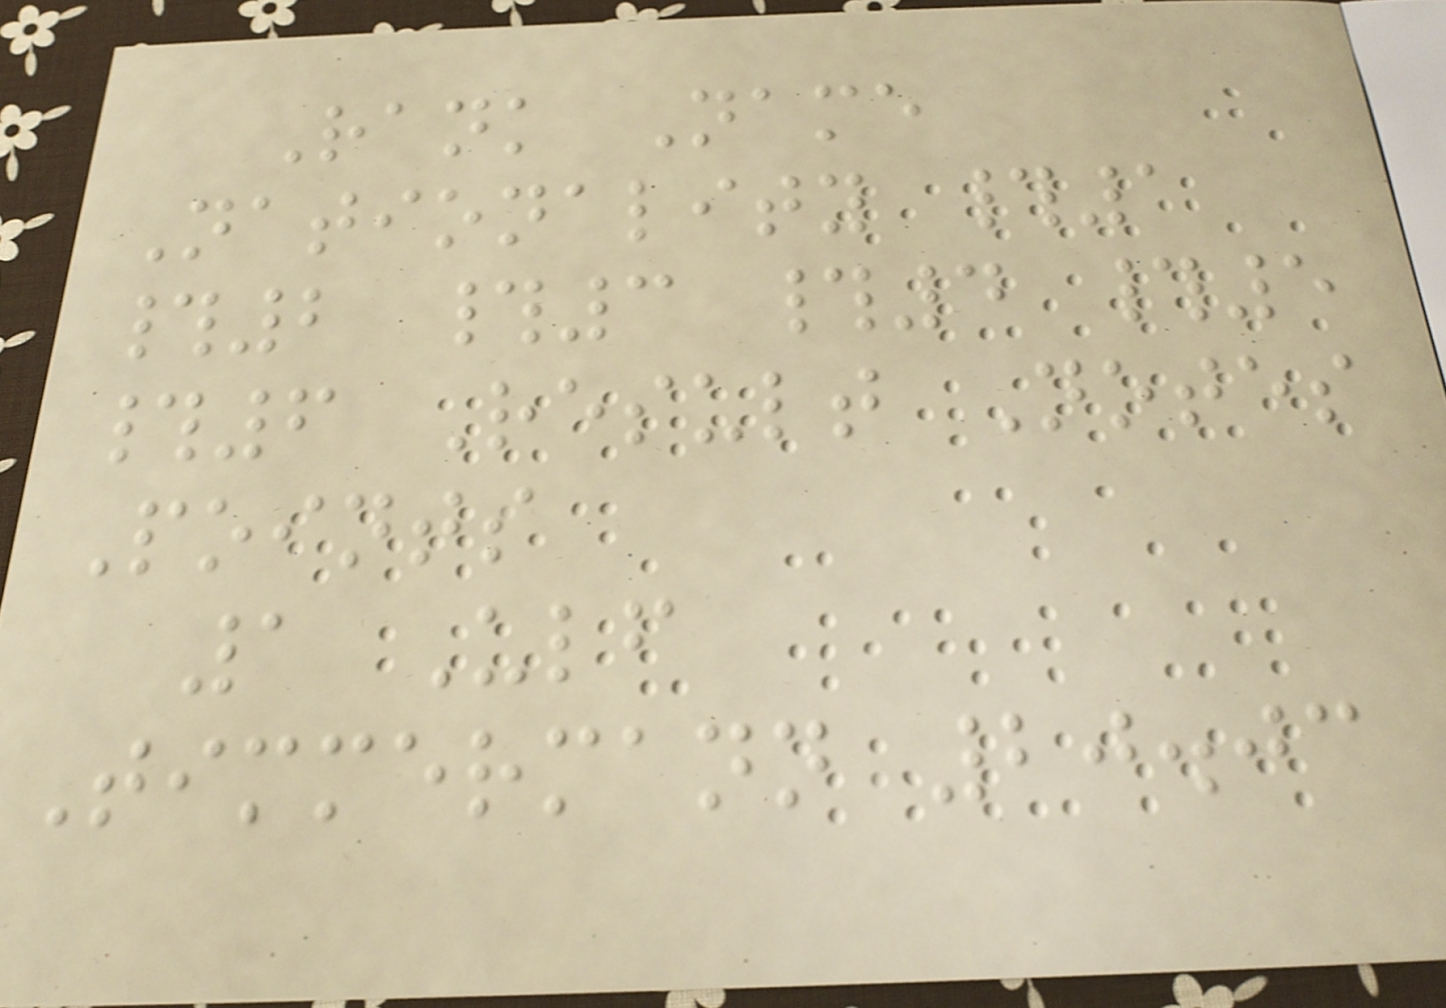Rank Name
Nationality #1
#2 #3 #4 #5
#6 Result Notes
Points
1 Ulf
Timmermann 20.03
